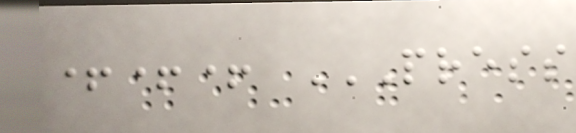+++ PRESS
